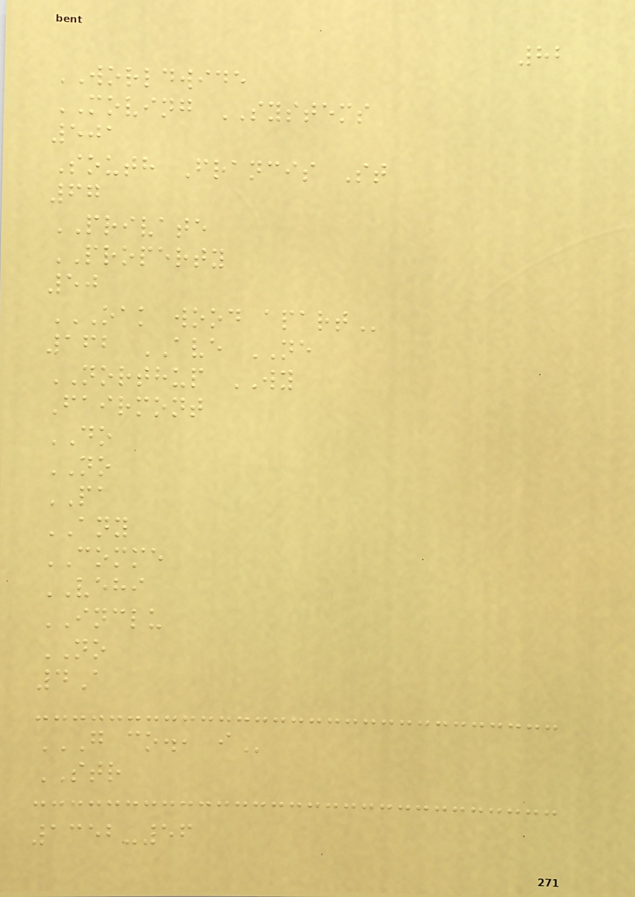82
WORLDWIDE
MOVING SYSTEMS
501
South Francis St
67
PRIVATE
PROPERTY
50
OAK WOOD APART
162 AVE NE
NORTHUP WY
Fairmont
DO
NO
PA
ANY
COMME
VEHI
INCLU
NO
4A
G CO., I
STR
1352-56
